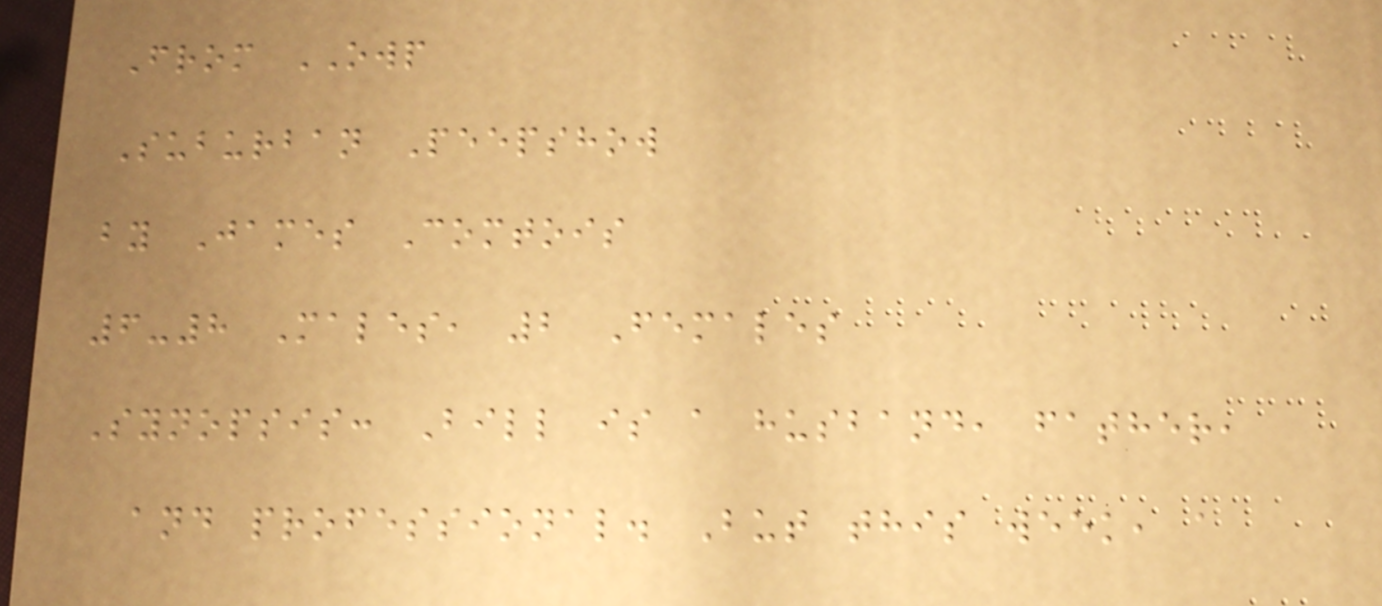From OWP
Suburban Peepshow
by James Comtois
6-8 Males, 2 Females
Synopsis: Bill is a husband, father,
and professional. But this week, a
